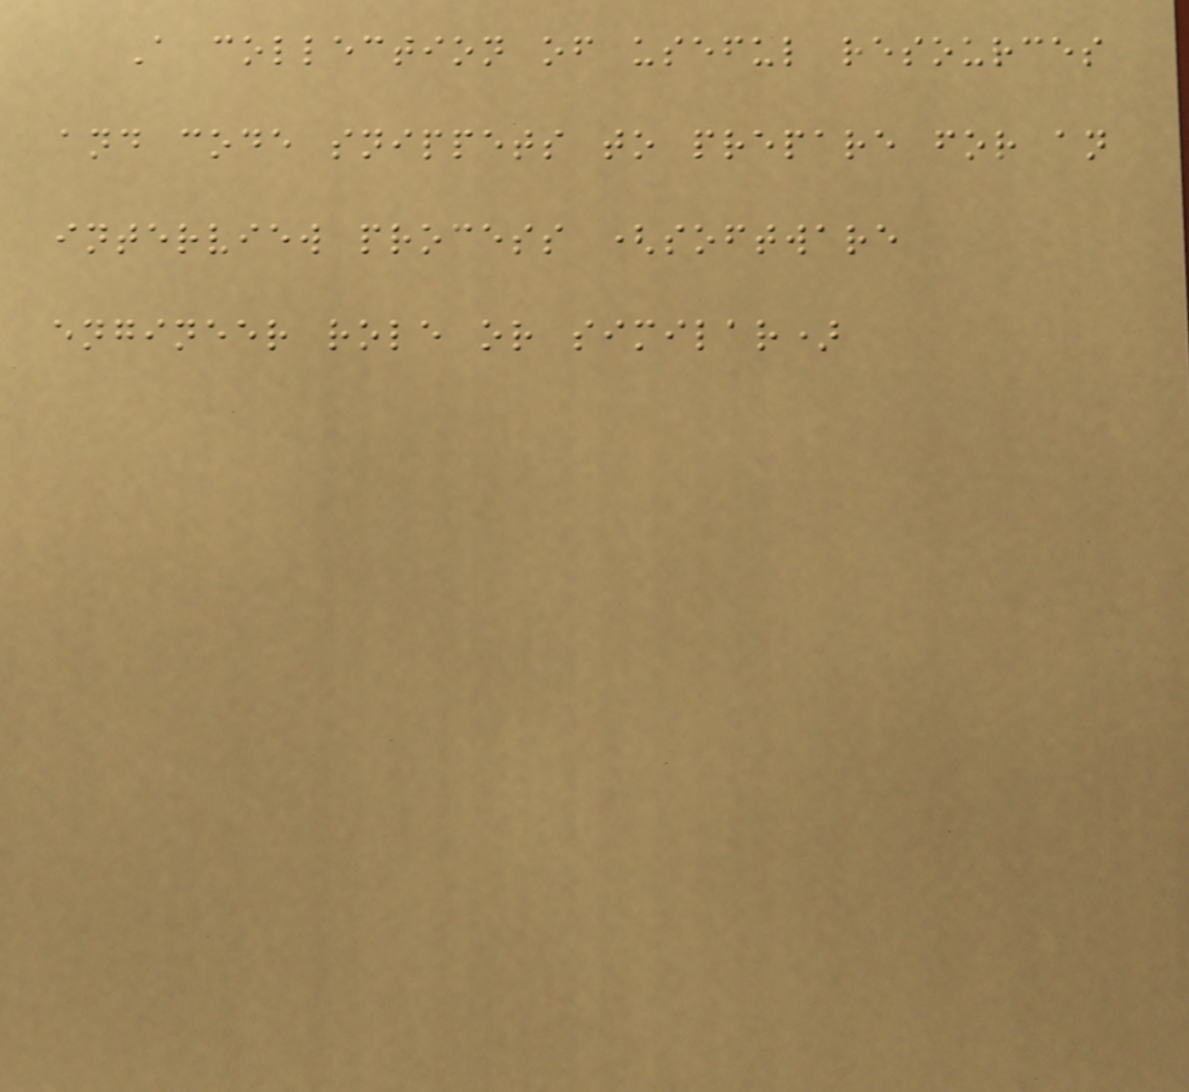A collection of useful resources
and code snippets to prepare for an
interview process (software
engineer role or similar)
